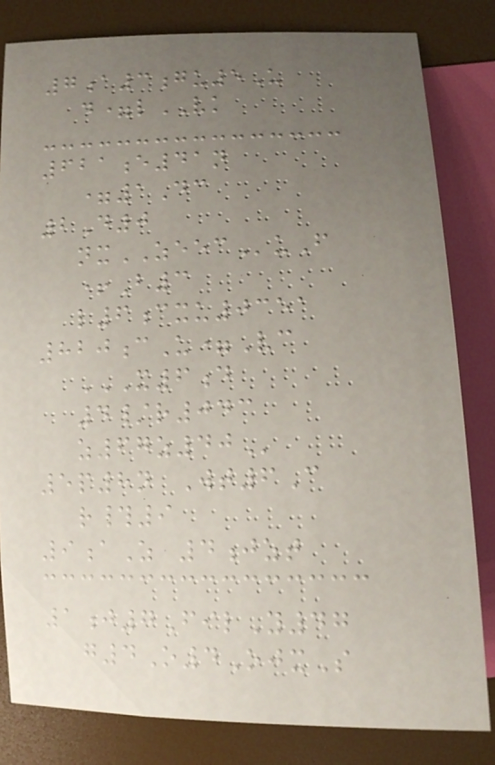7a3gu5U
d=lVK
621e41n
=1Dc
2D0
nxZEECuF
+B3
l6cxu0351
820cU=Vc
X6D
4/R043
Z67Z40
5p8n Wt6C
r#9
9aZ 4jzt
1j7FilY47
g4O4OjxS
